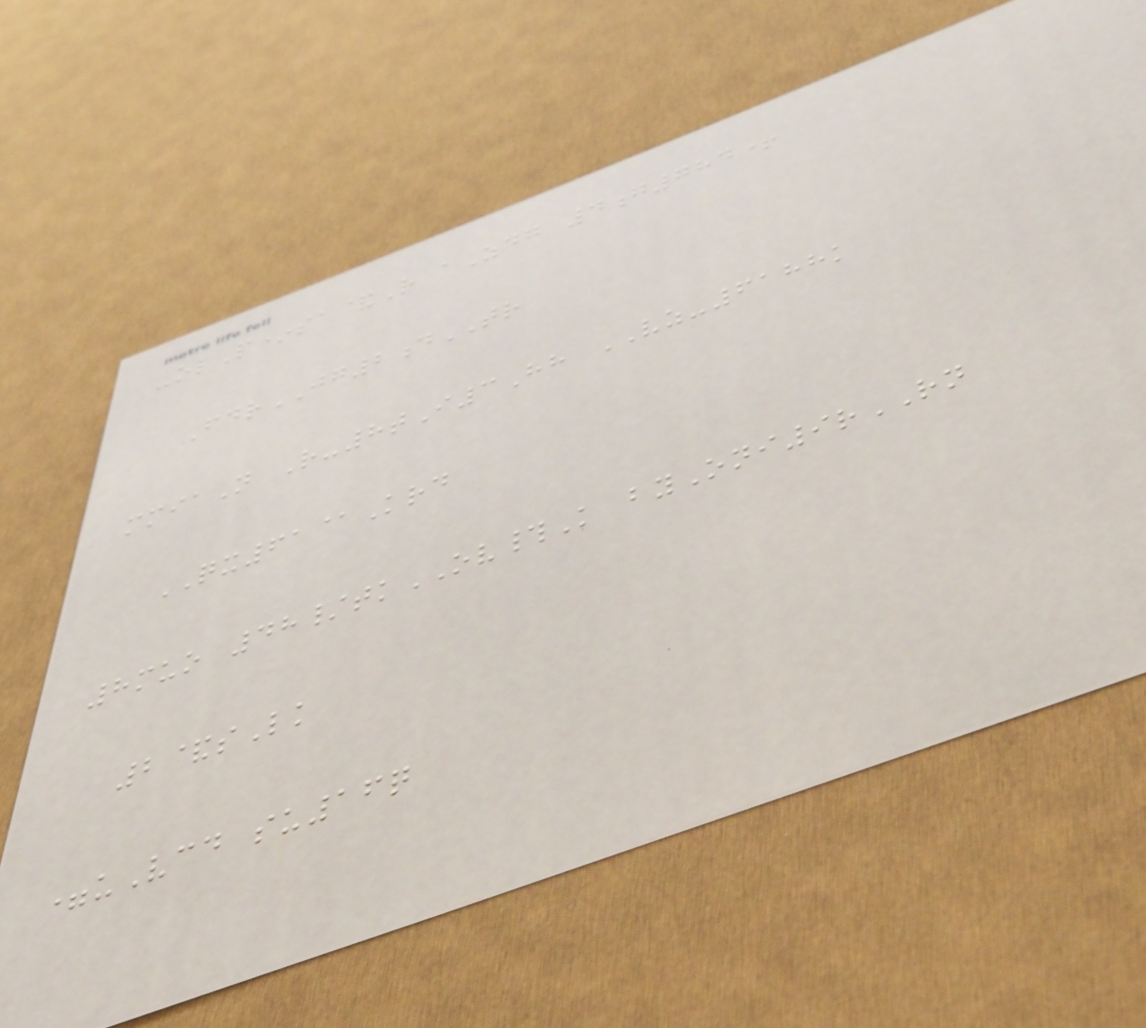-olP*sa&R aZdg 4g784+
FdrJG2dTR
mmiaN R-8tI3Hh VZ-6188k
QX61@Krd
8muo 48/tkOV#K byOni9rRN
2&sLk
=uVcd su16q
